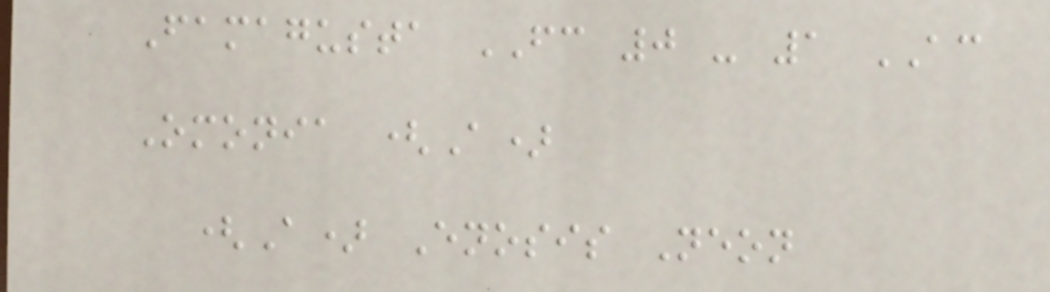Famagusta FC 0 - 1 AC
Omonia (A)
(A) Enosis Neon
